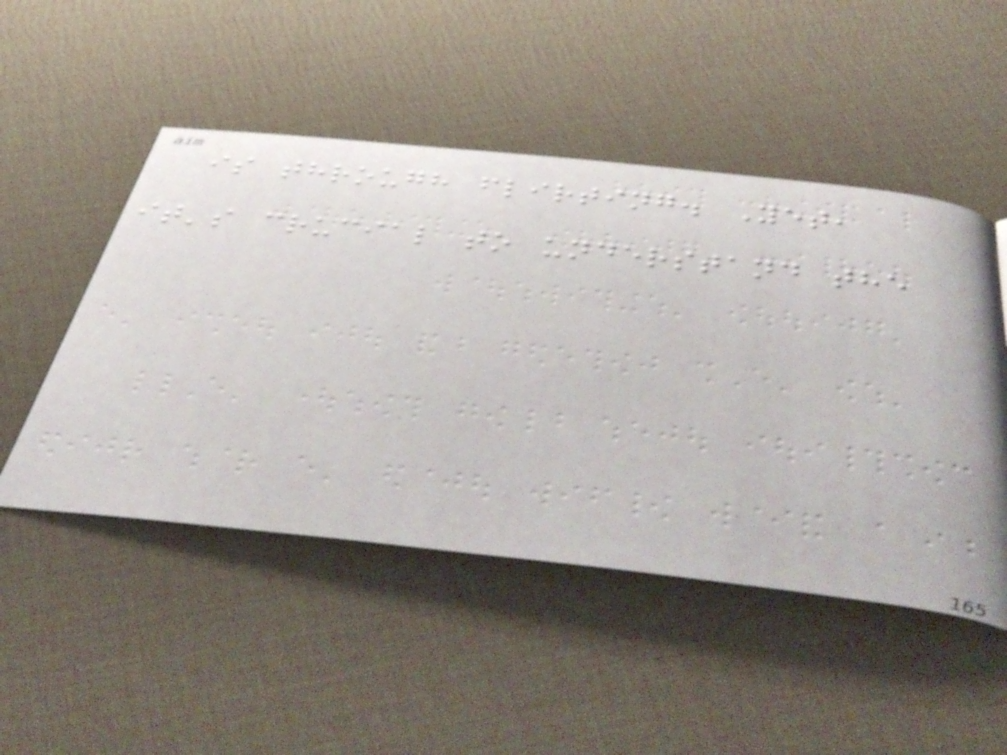is through flirting. Yet,
it's crucial to understand the
